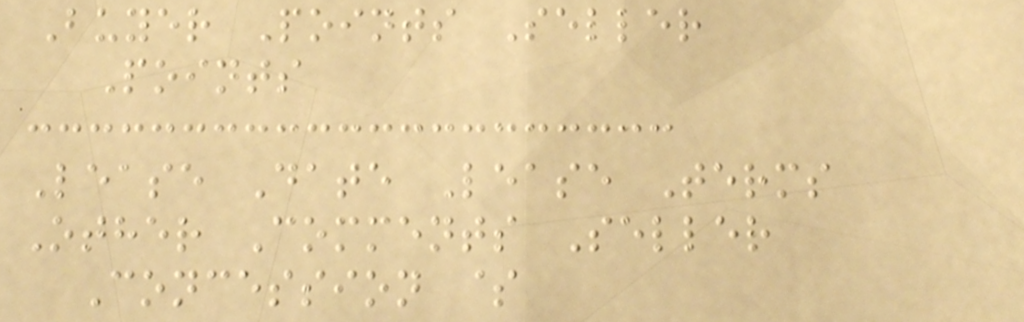Buyer Points Seller
Points
Lease Date Lease Terms
Other Comments Seller
Concession $
